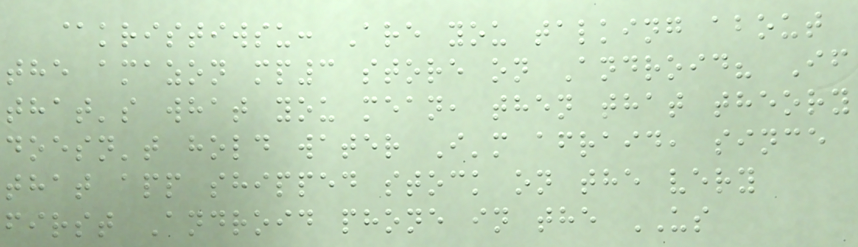@kristiwsu: Are you talking about
the amazon mp3 store on Android? If
that's what you mean, then that theory
doesn't hold water I'm afraid, since
that app shipped stock on the very
first Android phone in the US
